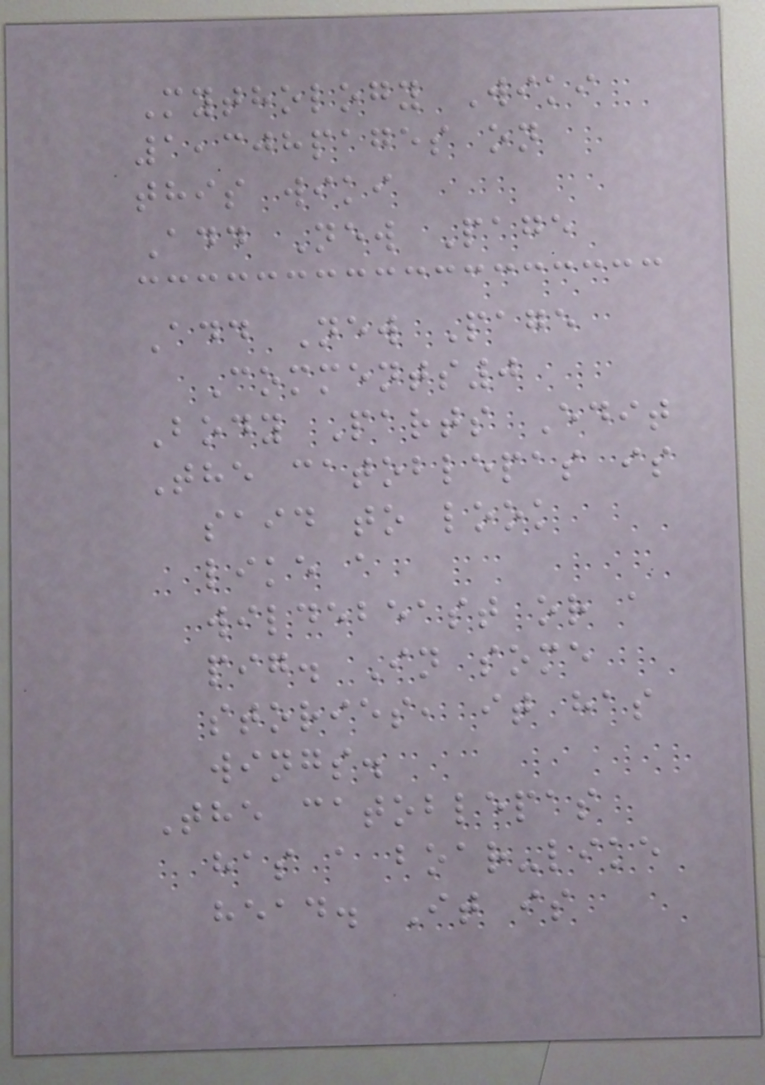Mythology Wiki
1,308pages on
this wiki
Add New Page
Add New Page
Comments0
Body Parts Edit
The catoblepas is
said to look
like a
wildebeast or a
pig. In some
stories, it has
wings.
The catoblepas
has a boar-like
head. It is
